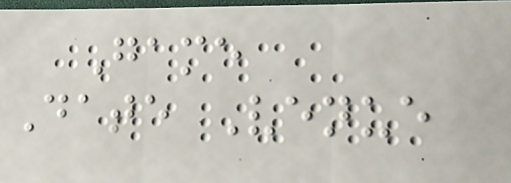Game
Date Venue
